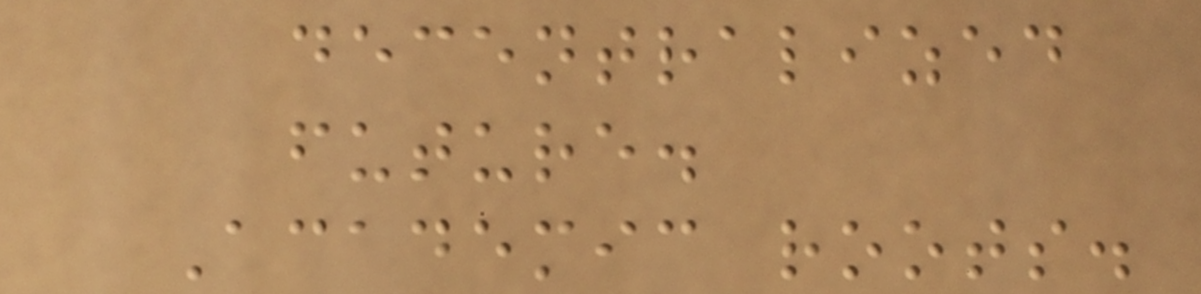decentralized
future.
Academic roots.
